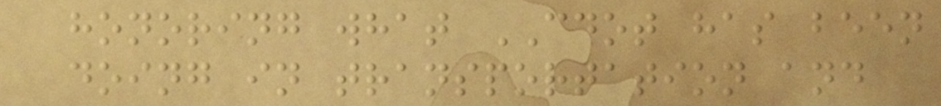honoring what CDOT has been
doing in transportation and
